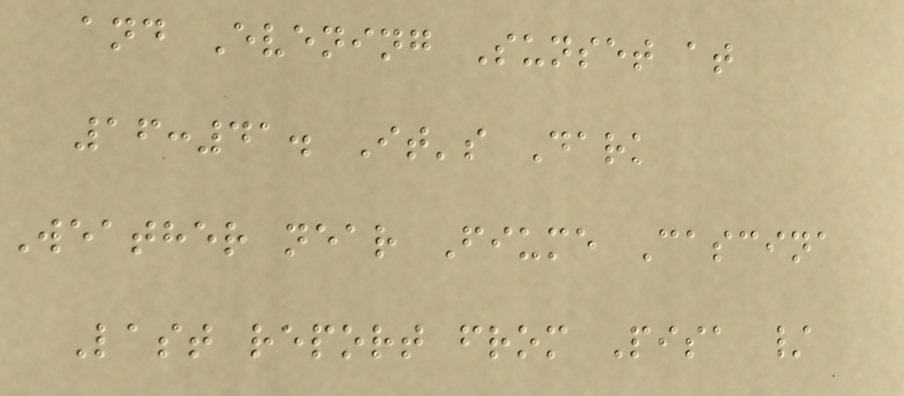and Evening Sunset at
16:41. It's Dark
Weather near Fiume Cascina
Last report from Pisa /
